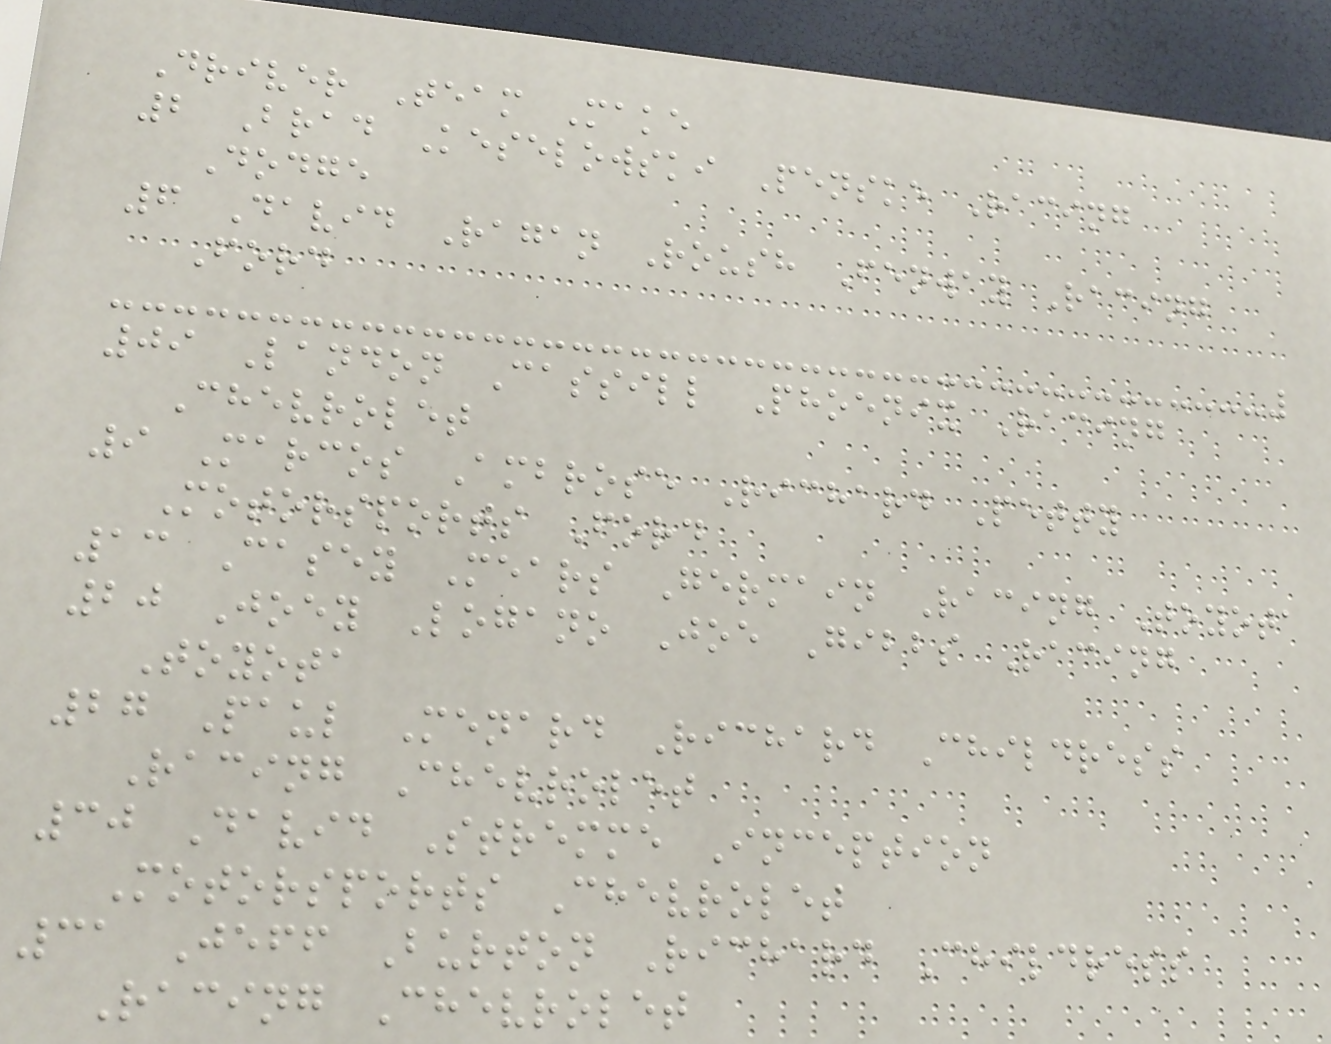Driver Team Make
2 Brad Keselowski Penske Racing
Dodge
6 David Ragan Roush Fenway Racing
Ford
09 Landon Cassill Phoenix Racing
Chevrolet
9 Marcos Ambrose Richard Petty
Motorsports Ford
13 Casey Mears Germain Racing Toyota
20 Joey Logano Joe Gibbs Racing
Toyota
27 Paul Menard Richard Childress
Racing Chevrolet
30 David Stremme Inception
Motorsports Chevrolet
31 Jeff Burton Richard Childress
Racing Chevrolet
